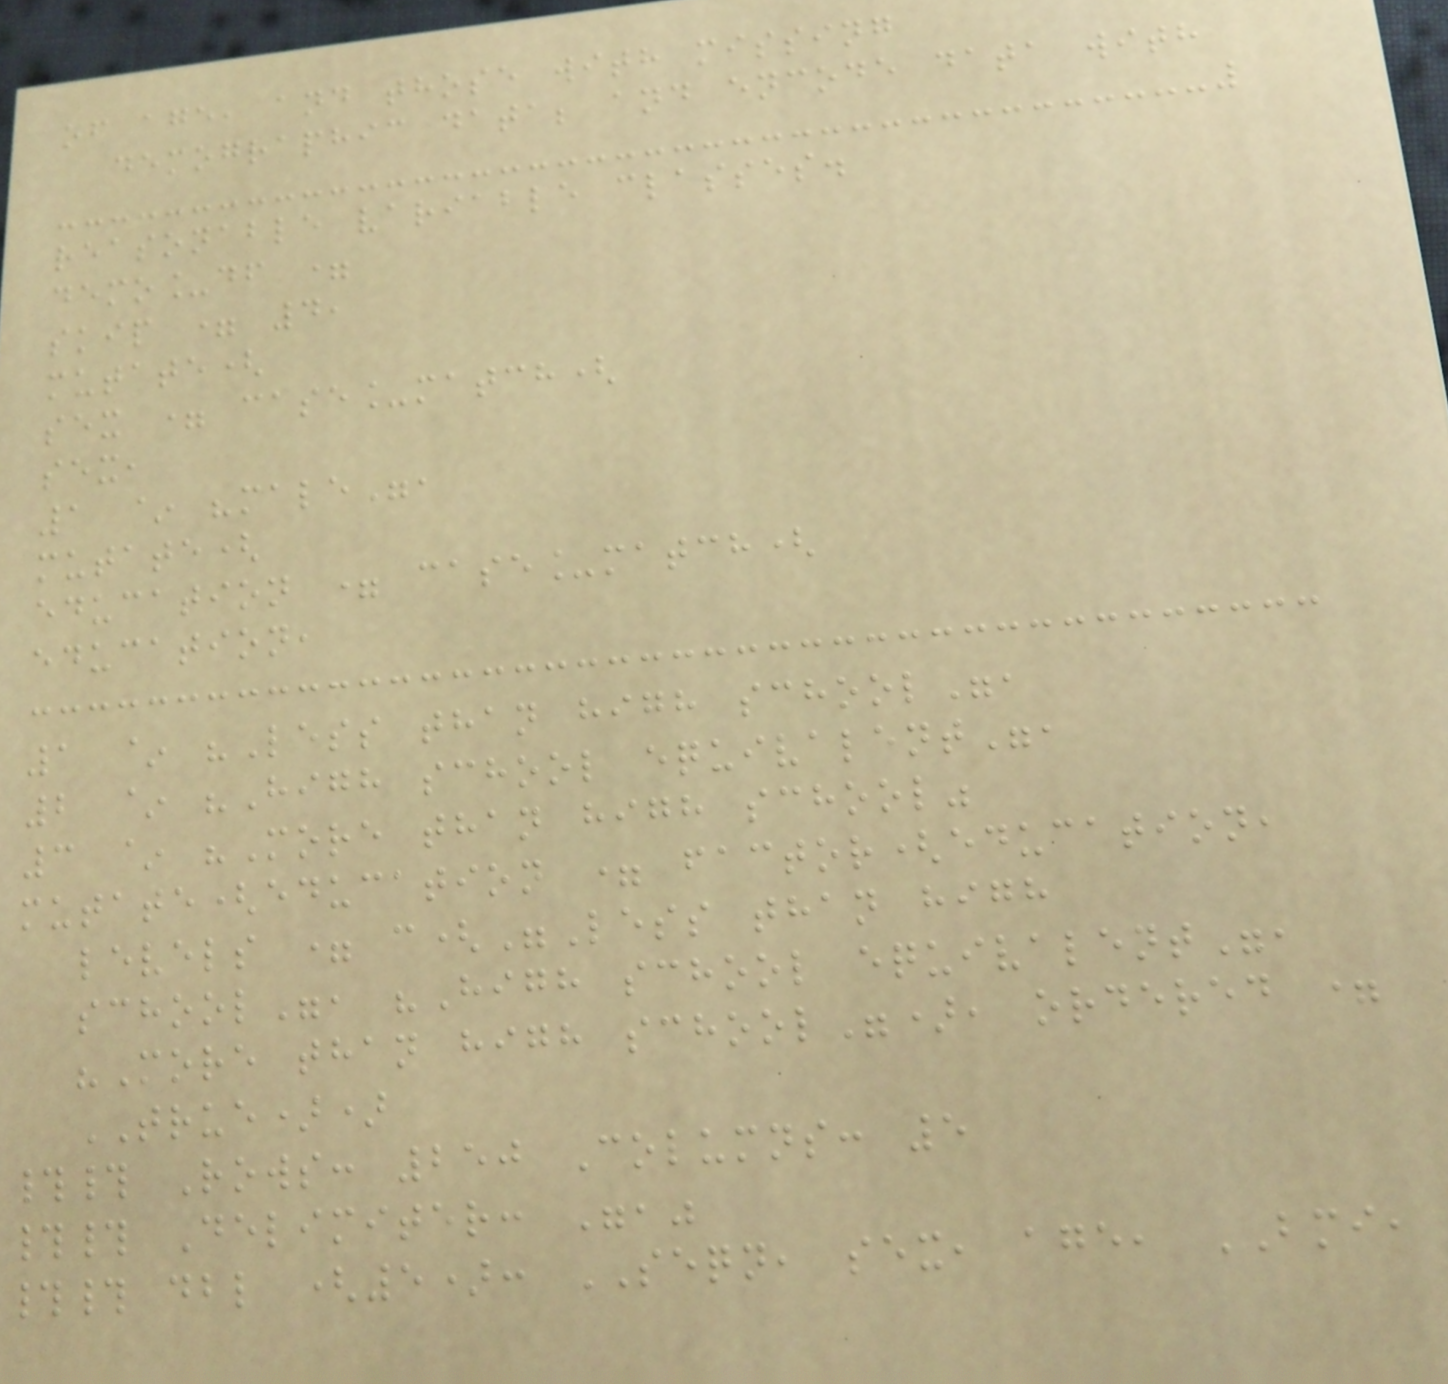of age, and those with missing
demographic data; and encode data with
reasonable variable classes.
demo_df =
skip = 4,
mutate(
sex = case_match(
sex,
1 ~ "male",
mutate(
education = case_match(
education,
1 ~ "Less than high school",
2 ~ "High school equivalent",
3 ~ "More than high school"
mutate(education = factor(education,
levels = c("Less than high
school", "High school equivalent",
"More than high school"), ordered =
TRUE))
## Rows: 250 Columns: 5
## Delimiter: ","
## dbl (5): SEQN, sex, age, BMI,
